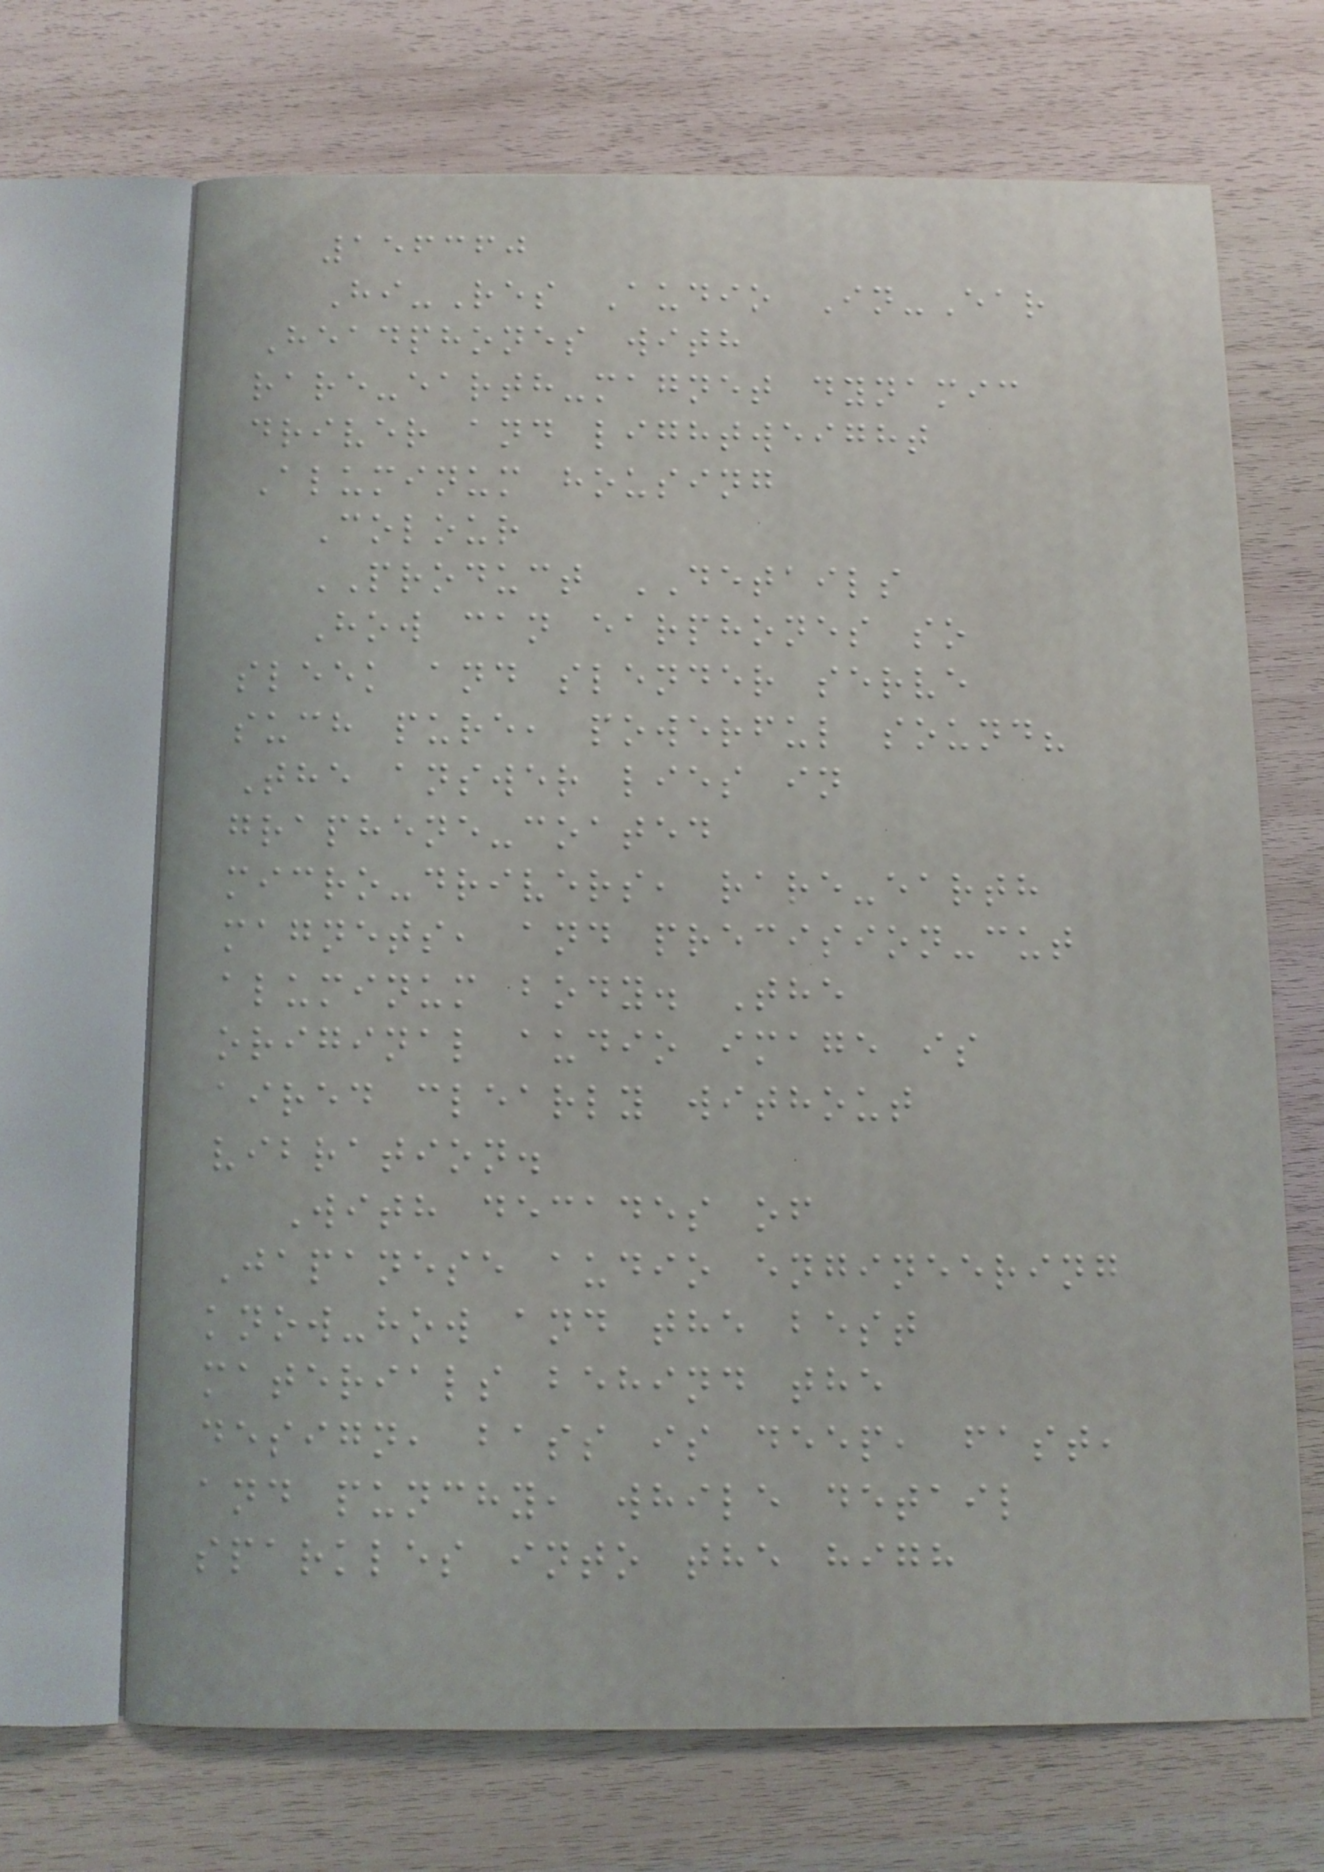156360
Hi-Res Audio In-Ear
Headphones with
rare-earth-magnet dynamic
driver and lightweight
Aluminum housing
Colour
PRODUCT DETAILS
How can earphones so
sleek and slender serve
such pure, powerful sound?
The answer lies in
graphene-coated
micro-drivers, rare-earth
magnets, and precision-cut
aluminum body. The
original audio image is
aired clearly without
vibration.
With decades of
Japanese audio engineering
know-how and the best
materials behind the
design, bass is deep, fast,
and punchy, while detail
sparkles into the high
